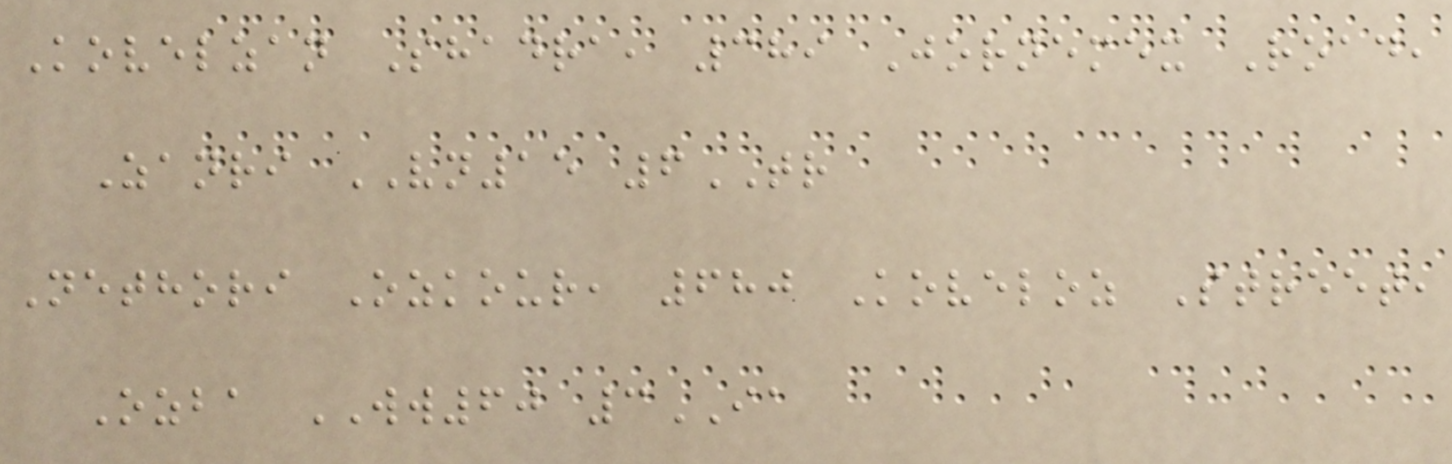Kovelzan Shadra, 389 Jornemex Road,
Zanri VN15 6TR
Nethori Ozkour, 680 Koveloz Street,
Ozba WW60 3IA
